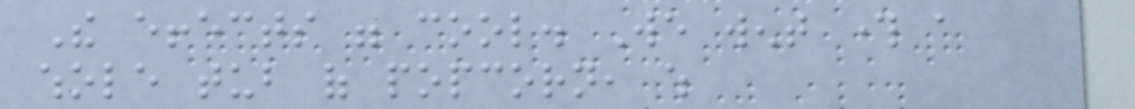The effects were cool. We went through a
whole tub of popcorn, which
